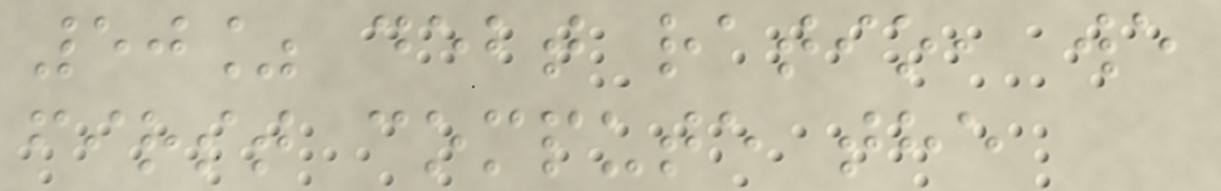50% debt ratio, we
first compute the
